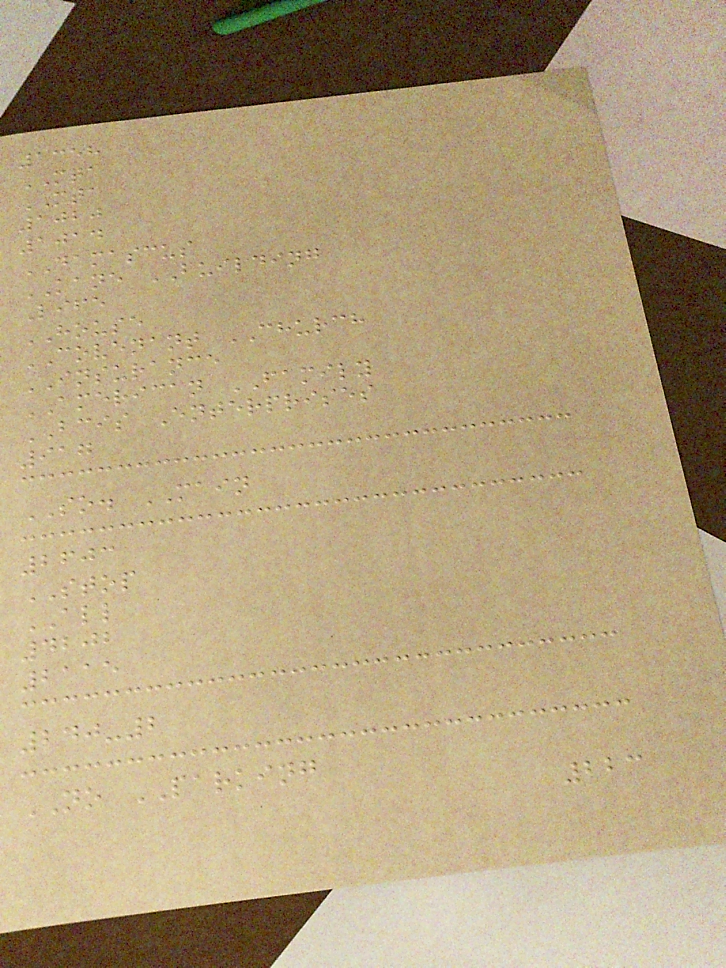1358
MTA
MTA
1020
1014
DAMASCUS
KANE BUILDING
Life
HOUSE
COVENANT CHURCH
INSURANCE
AMERICAN FAMILY
BCIS Enterprises
917
SO. MAIN
2603
STOP
ALL
4202
2115
240-2
NO PARKING
223
